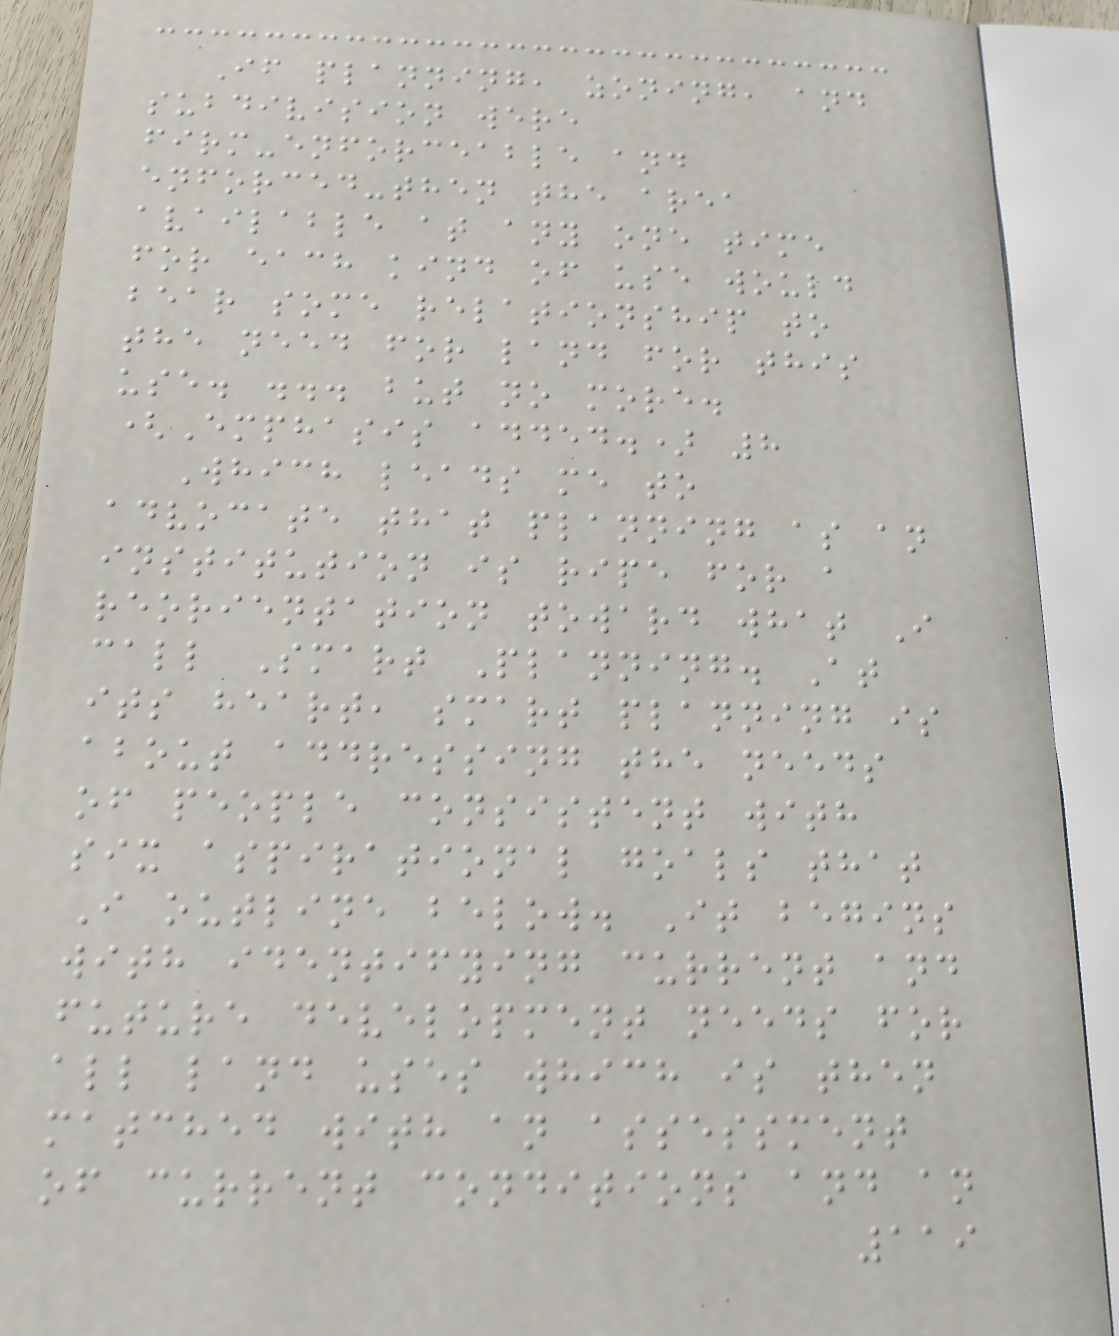If planning, zoning, and
subdivision were
firm-enforceable and
enforced-then the area
available at any one time
for each kind of use would
bear some relationship to
the need for land for this
use. ... but no more.
(Emphasis added.) 8
Which leads me to
advocate that planning as an
institution is ripe for a
reorientation toward what I
call Smart Planning. At
its heart, smart planning is
about addressing the needs
of people consistent with
six aspirational goals that
I outline below. It begins
with identifying current and
future development needs for
all land uses which is then
matched with an assessment
of current conditions and an
119
